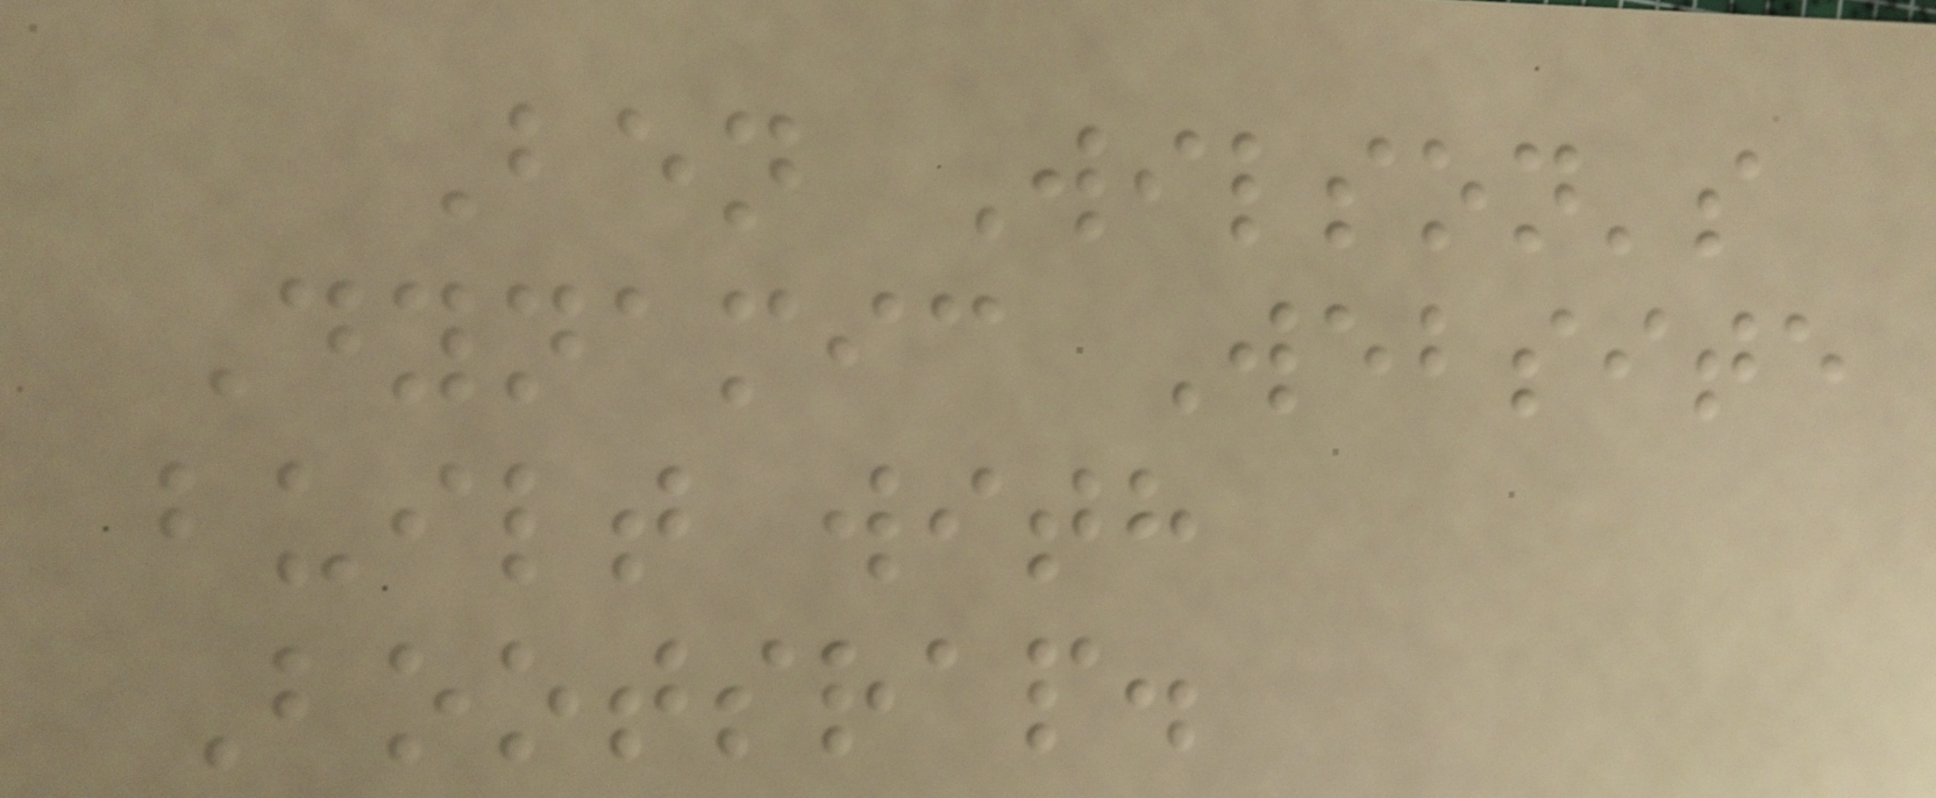Ben Wilson's
Dynamic Website
built with
Bootsrap.
